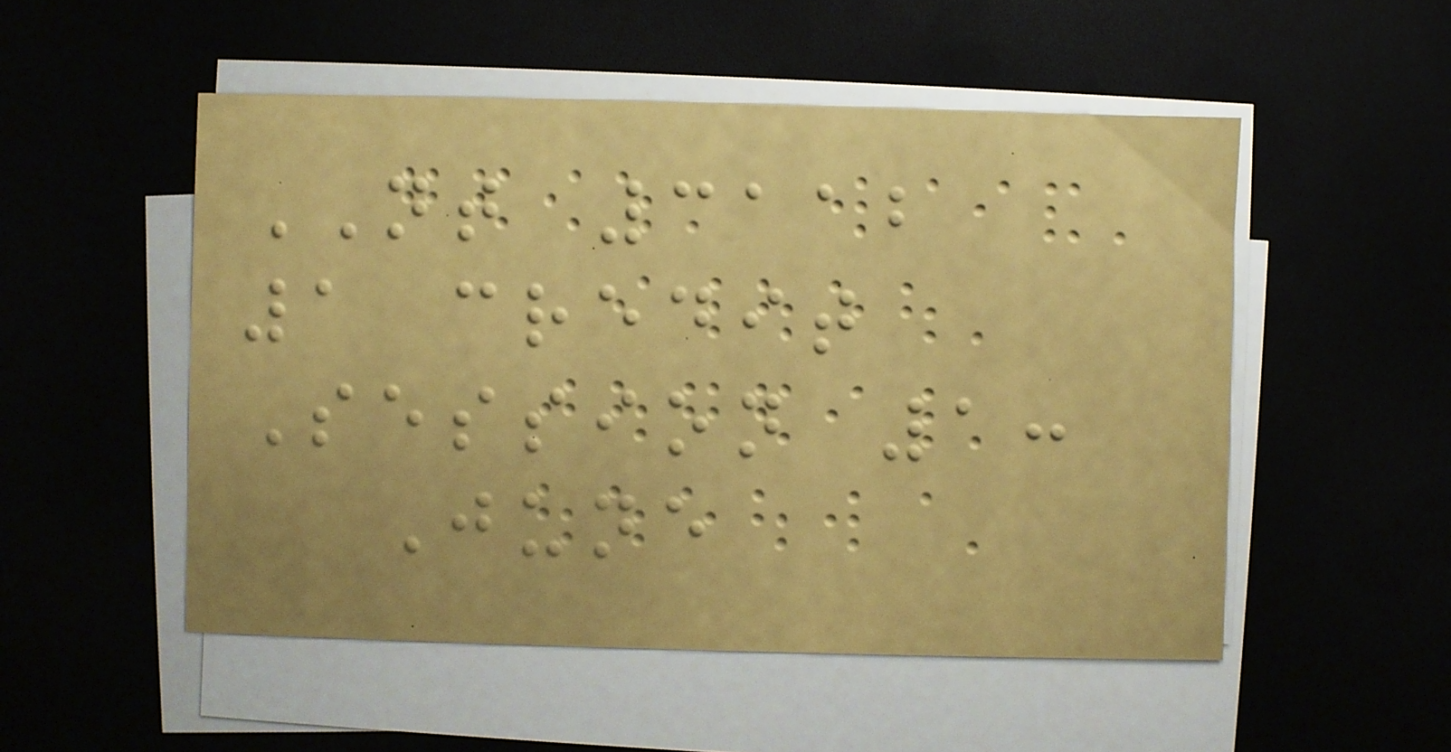NT 3112
1 credit
Session 1:
June
